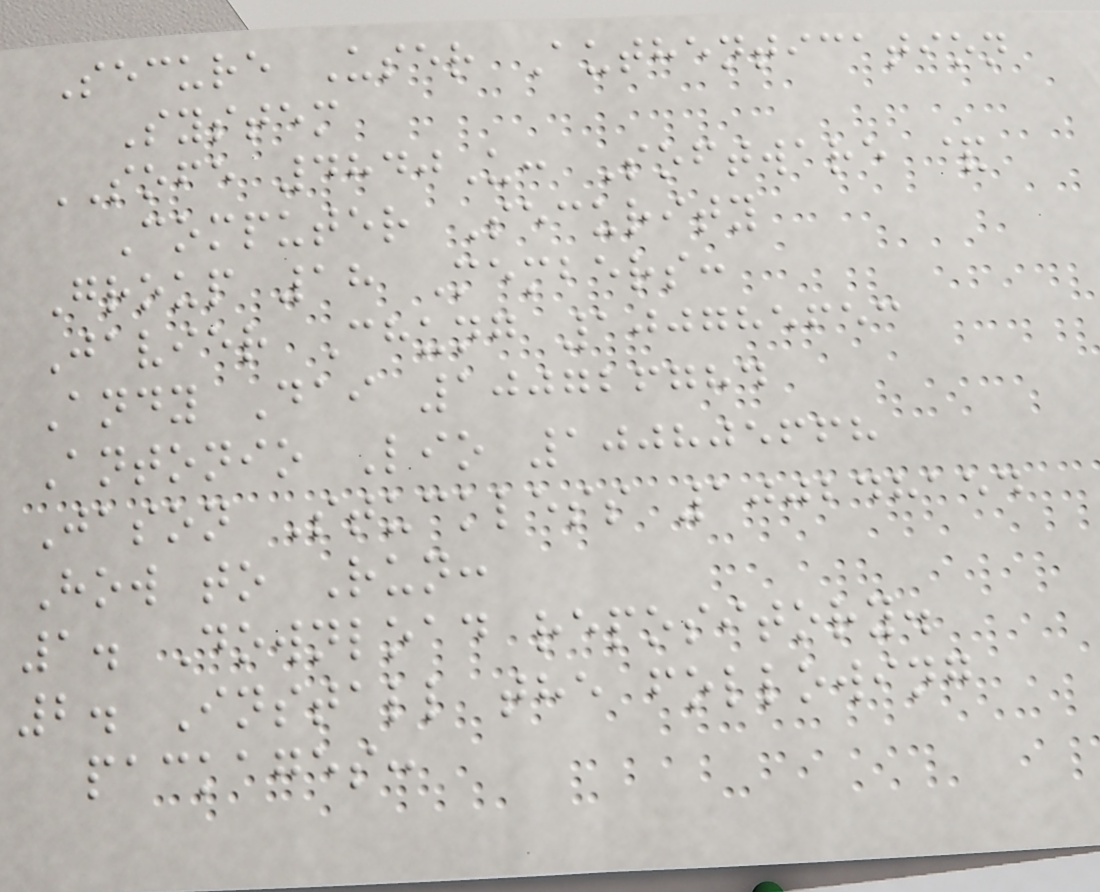Secure User Authentication
System
SOFE 4840U: Software &
Computer Security
Group 18 Members:
Javier Chung 100785653
Andy Dai 100726784
Antonio Lio 100805668
Jason Stuckless 100248154
How to Run:
1. Download repository.
2. Install the following
packages:
